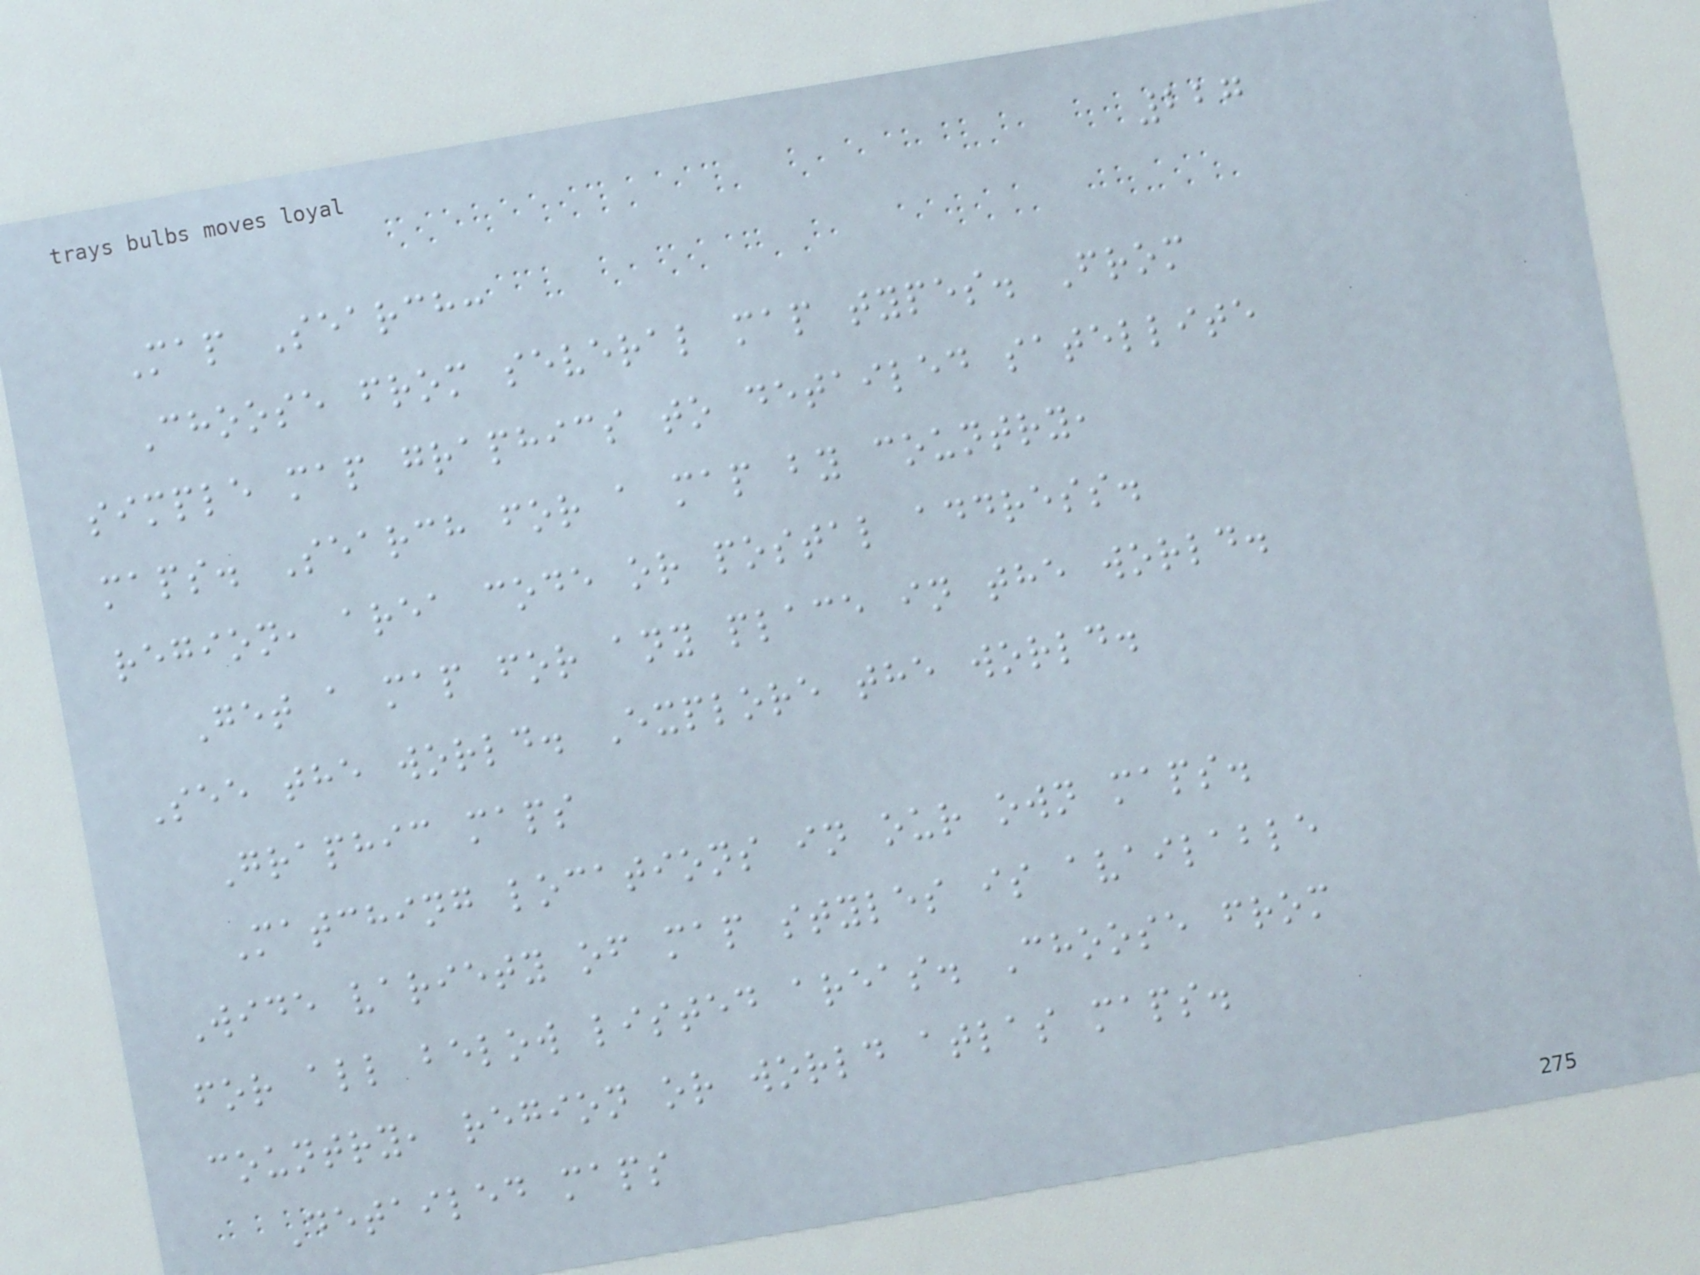227
Map Search:
Choose from several map types. From
simple map graphics to detailed satellite
maps. Search for a map by country,
region, area code or postal address.
Get a map for any place in the world.
See the world. Explore the world.
Graphic maps
Matching locations in our own maps.
Wide variety of map styles is available
for all below listed areas. Choose from
country, region or world atlas maps.
Detailed maps
